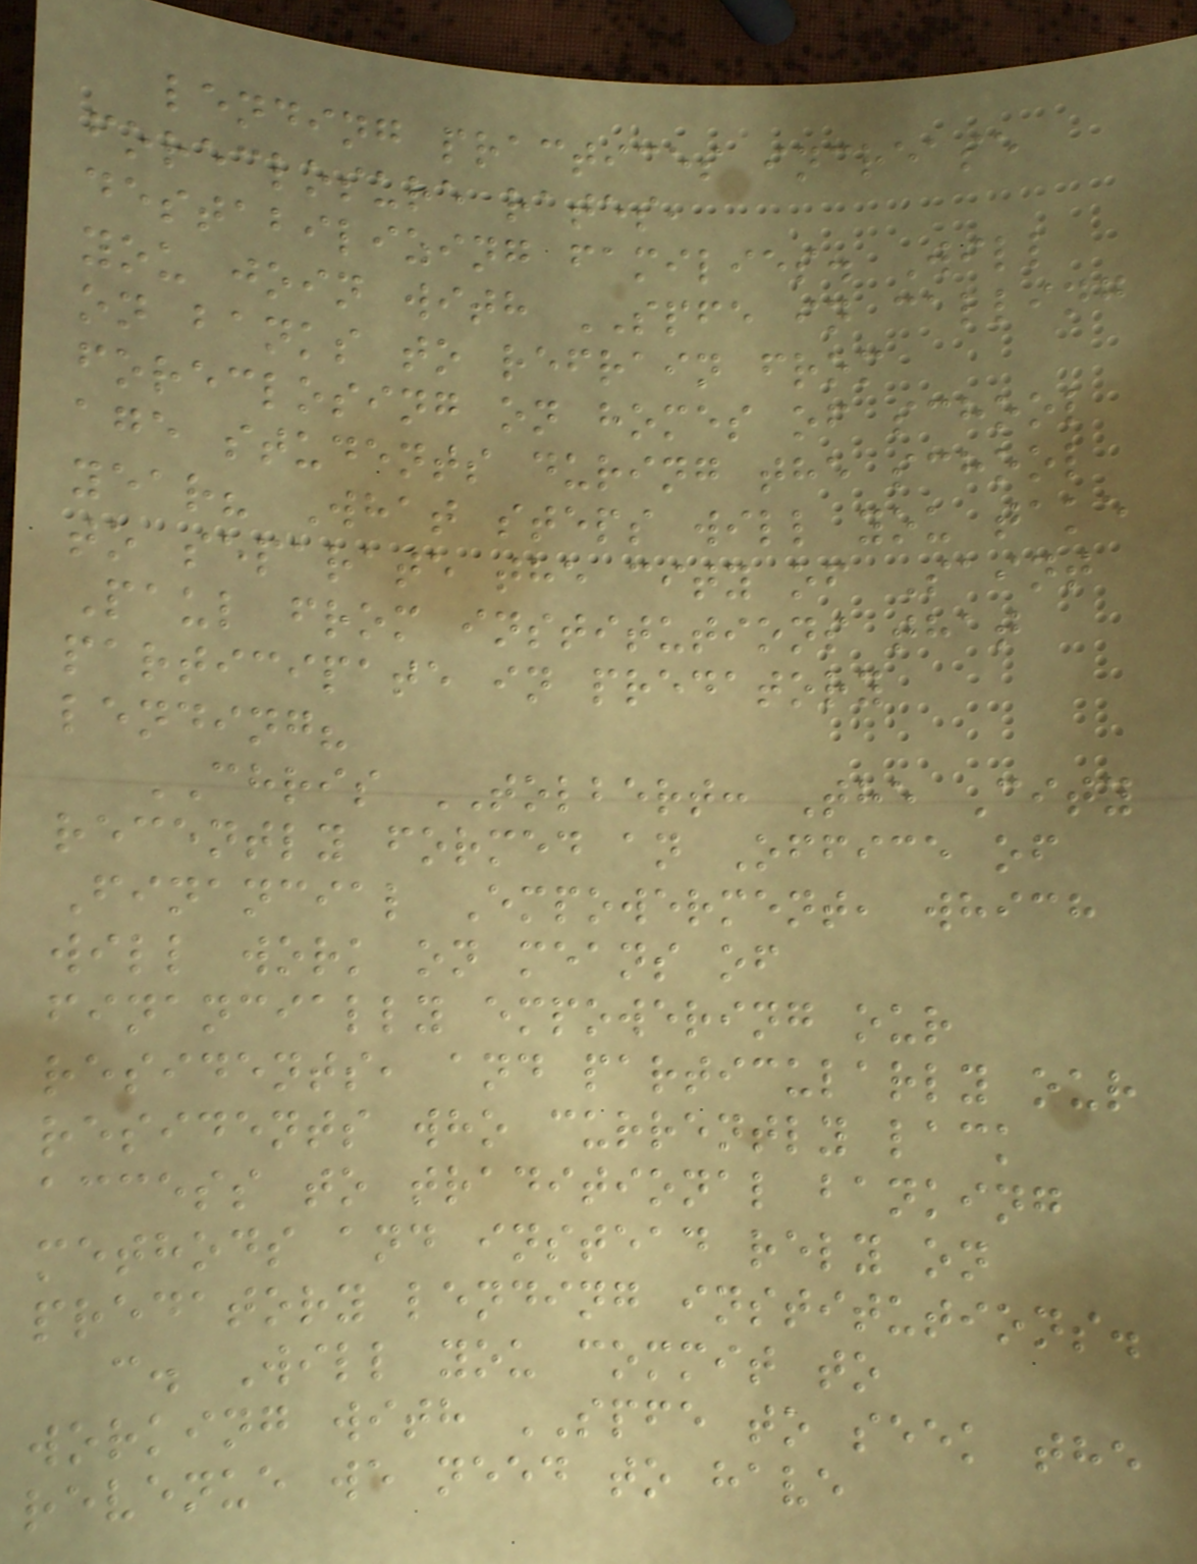lending practices increase
foreclosure rates,
destabilizing families. Will
you join with SPFE in calling
on banks to refrain from
foreclosing on homes of school
age students during the school
year? What steps will you take
to separate the city of Saint
Paul from institutions that
participate in predatory
lending?
CHRIS TOLBERT: The City
recently formed an Office of
Financial Empowerment, which
will work on means of
financially empowering our
residents, and particularly our
residents who currently lack
access to traditional banking
methods and instead rely on
predatory lending institutions.
c. Will you commit to
working with SPFE to seek the
revenue we need to have
